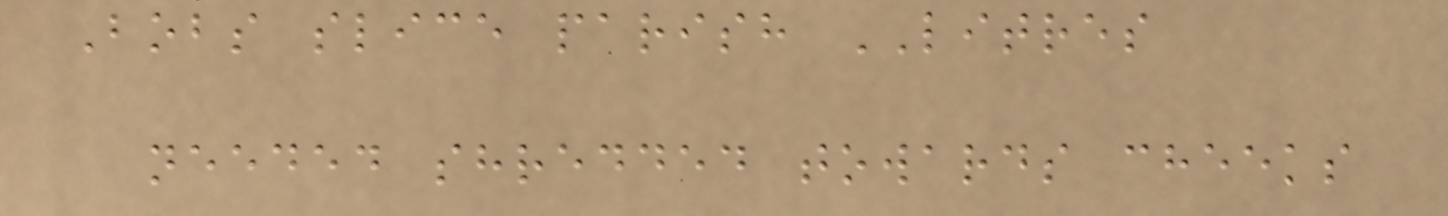Bobs slice parish LITRES
needed shredded towards cheeks
